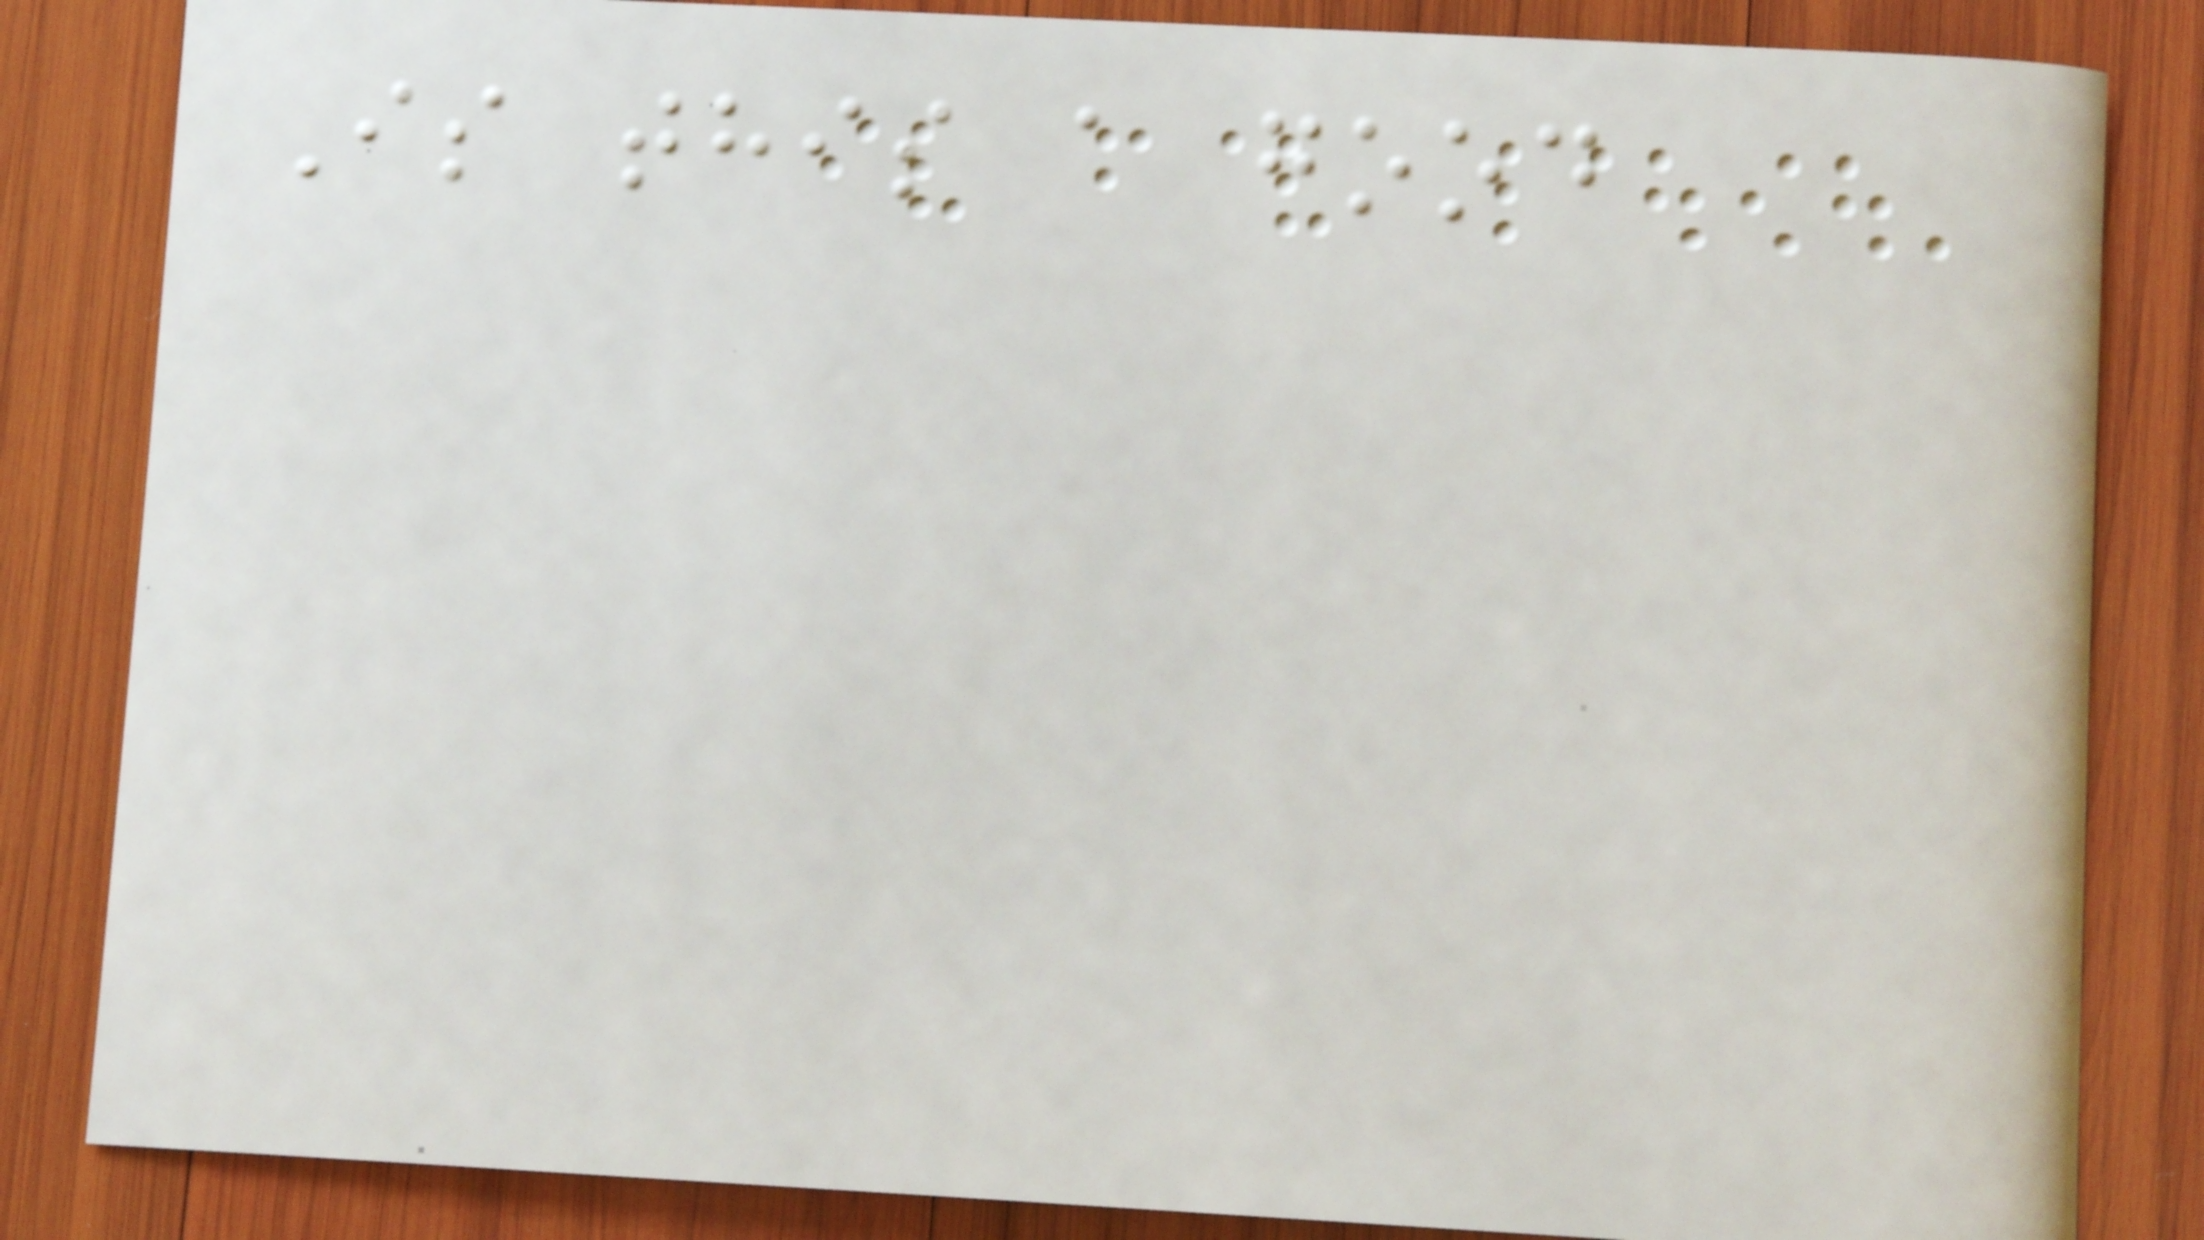Is this a good
